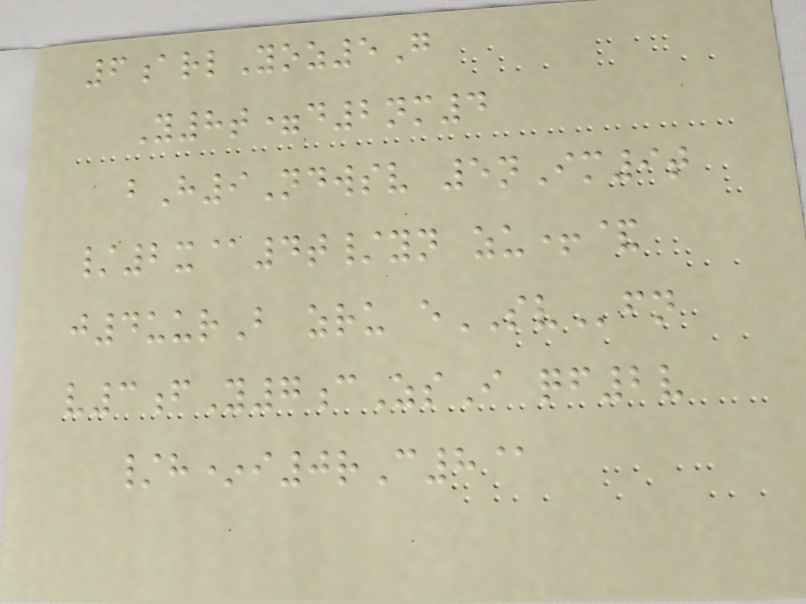6arlYoz5G
Y8t=d2nm4
bH9Ndwsv 5nIm9t
/2x@4t/yn zu+&
j4uurB zru eSVfn
v3fY7cZsI qf2v
/h*i0rC8@
